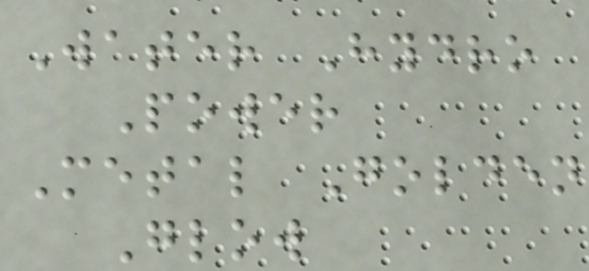Water Hydro
Power
Metal Golden
Glow
